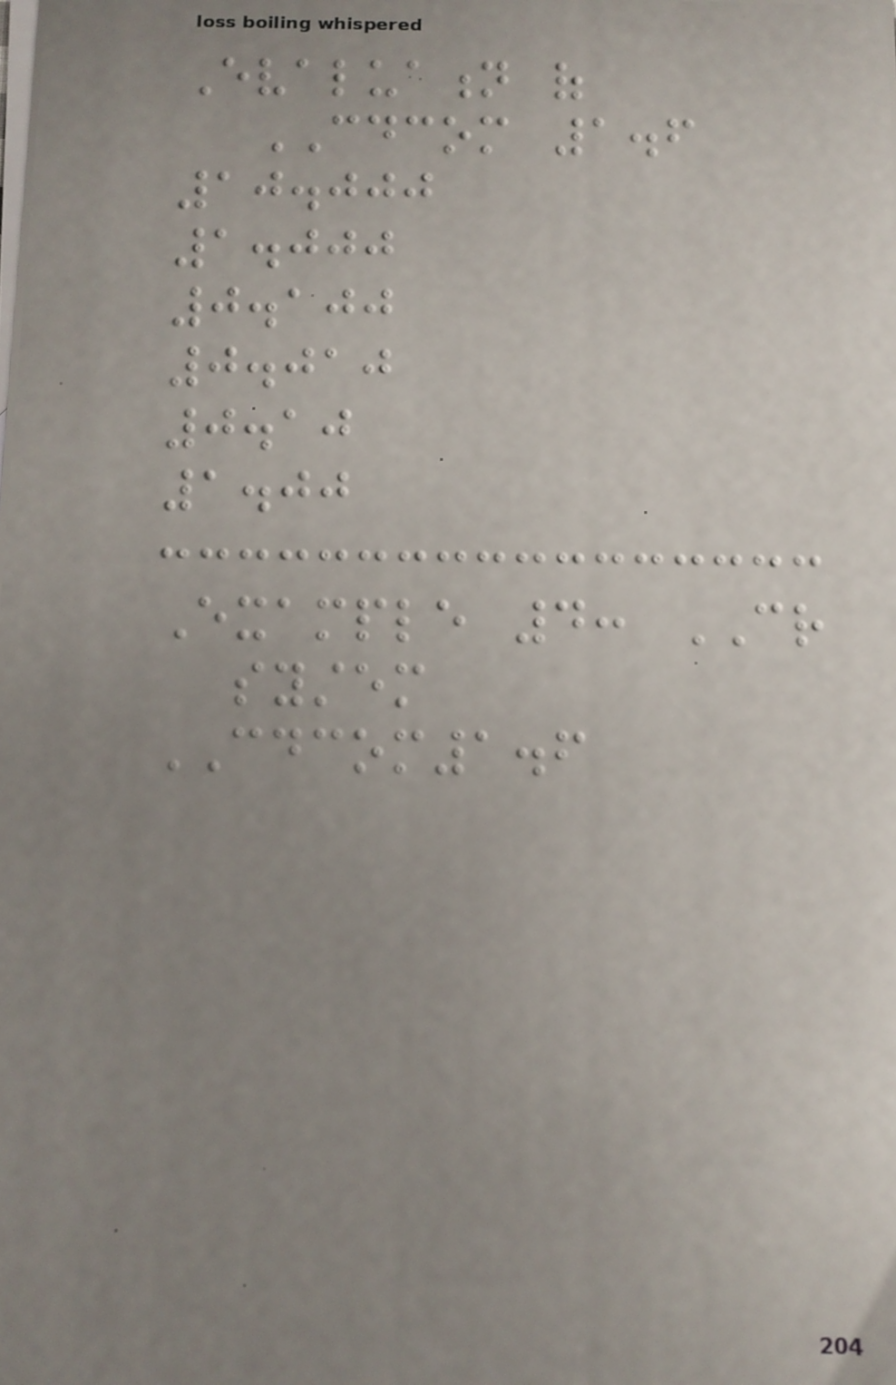Evaluation of
CDCOM 1.6
10.000
1.000
0.100
0.010
0.10
1.00
Example 4: CR
system
CDCOM1.6
